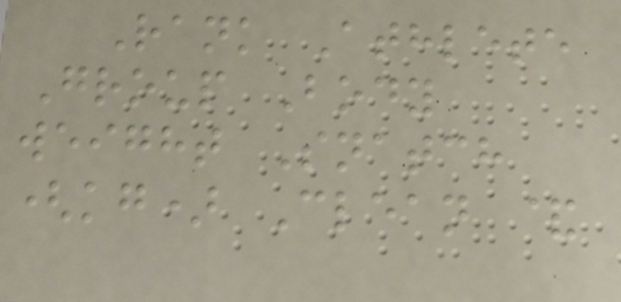Rank Athlete
Group Body
weight Snatch
(kg) Clean &
